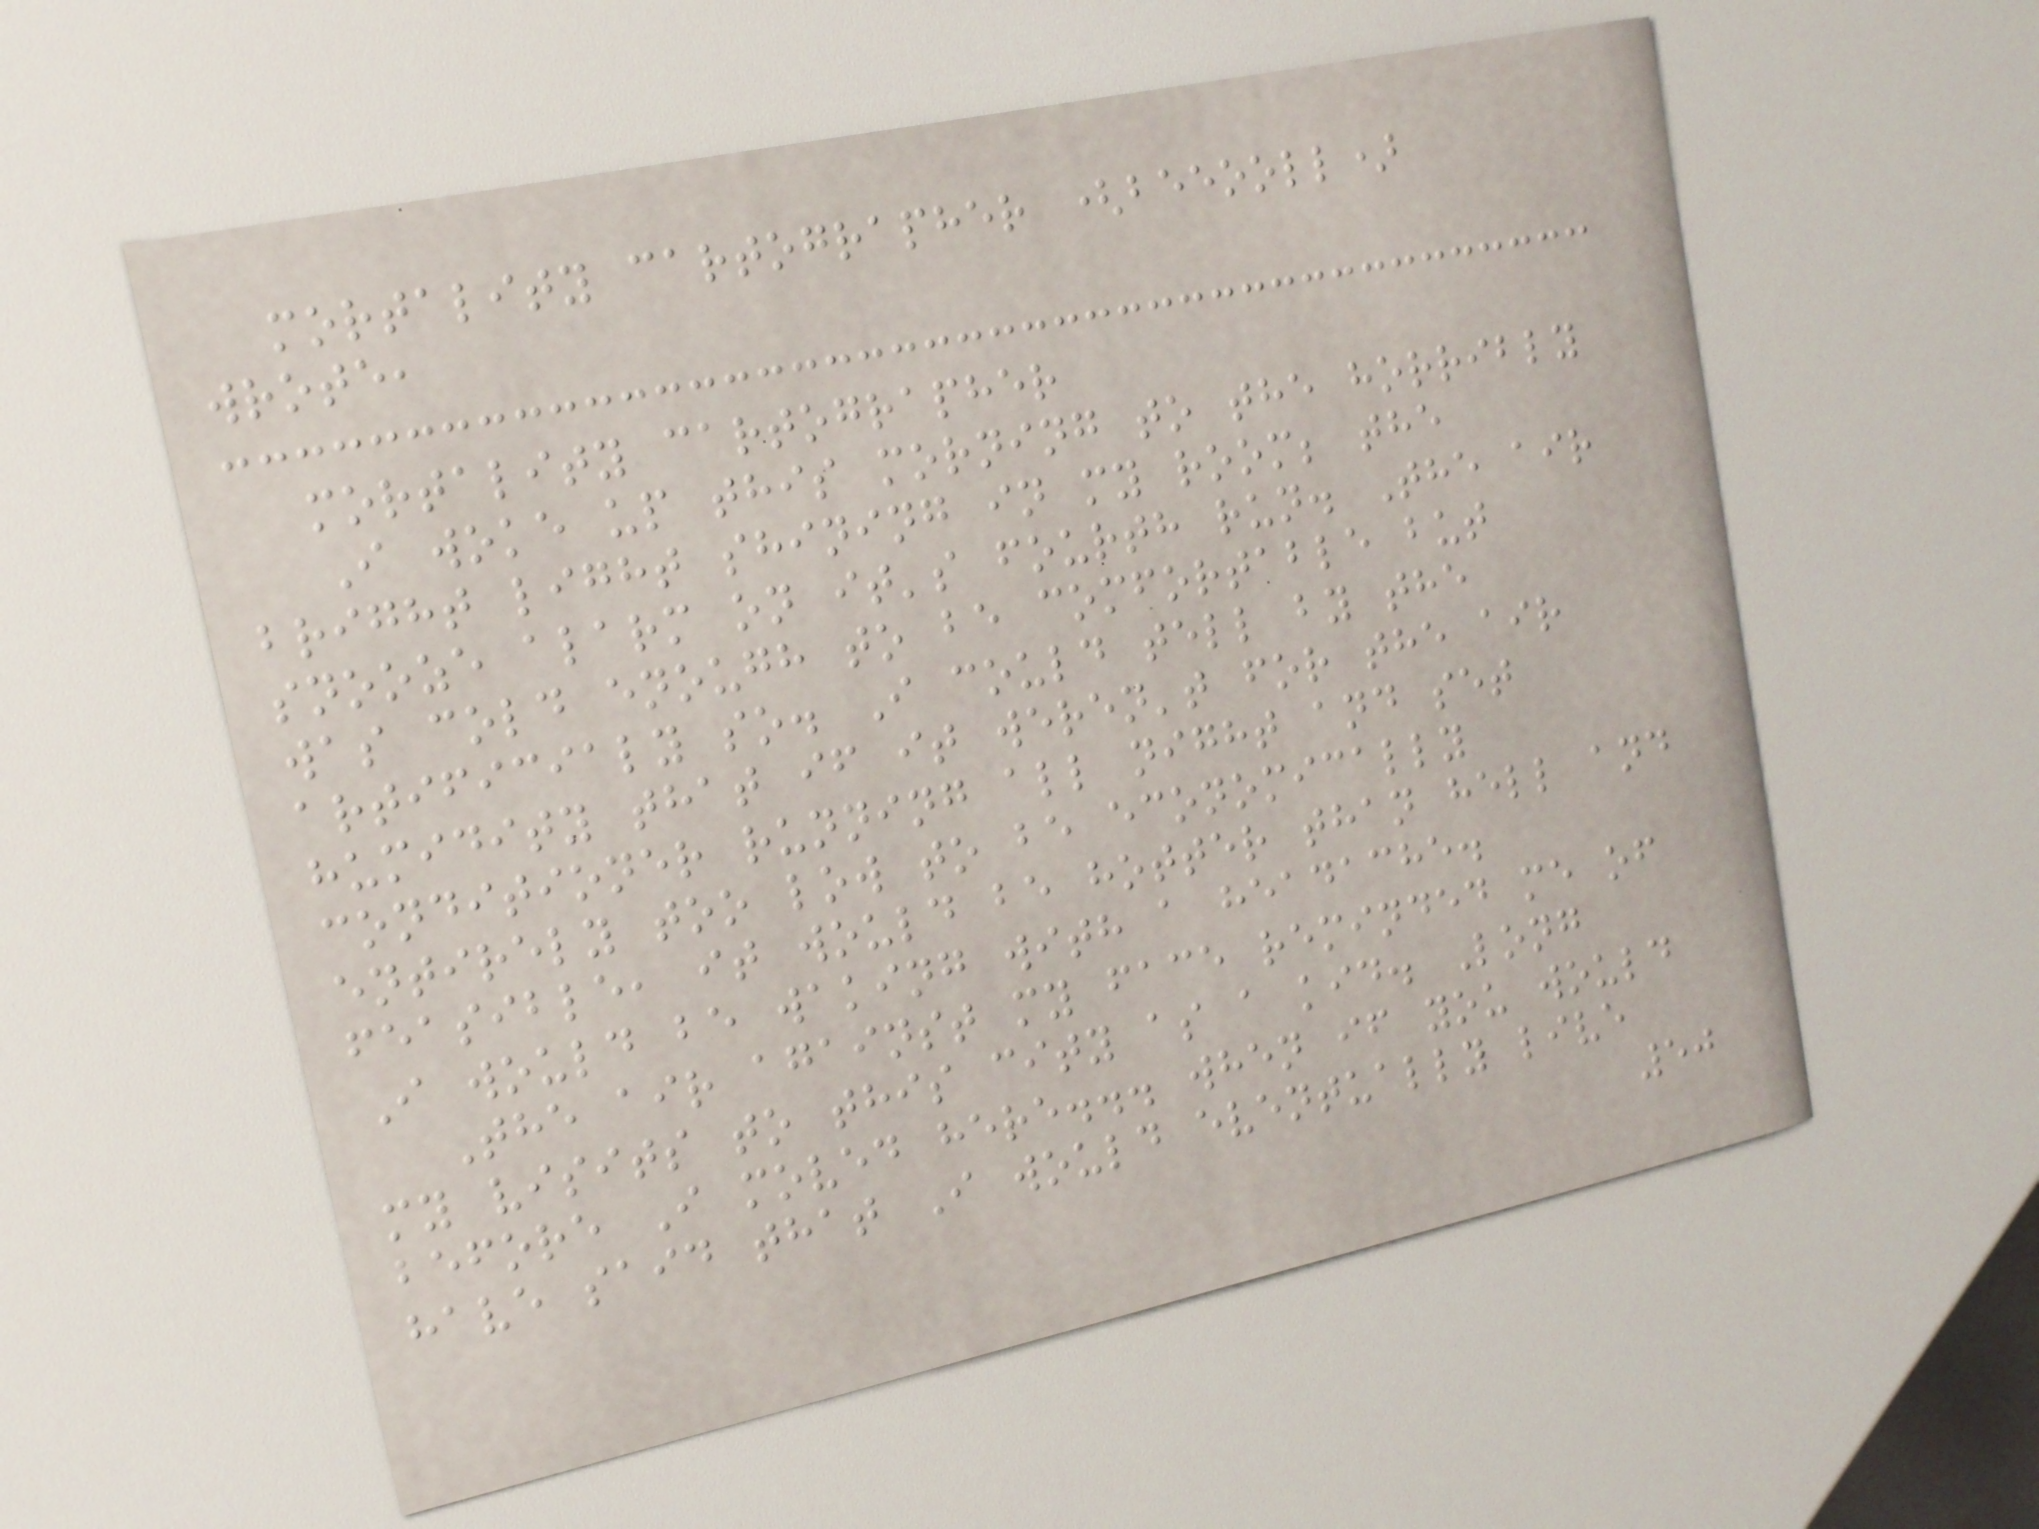mortality cartographer (beeooll)
wrote,
mortality cartographer
I woke up this morning to the horribly
bright light shining in my room; the
snooze alarm on it's fourth run. The air
was cold enough to be comfortable but
artificialy so. I could tell by the
humidity that if it weren't for the air
conditioner running all night and set
entirely too low to be economically
feasible, it would be hotter than hell and
I would be waking with a headache.
The air against my face reminded me of
my visits to this city as a kid. Long
before I moved here... when if you would
have said that I would eventually live
50
